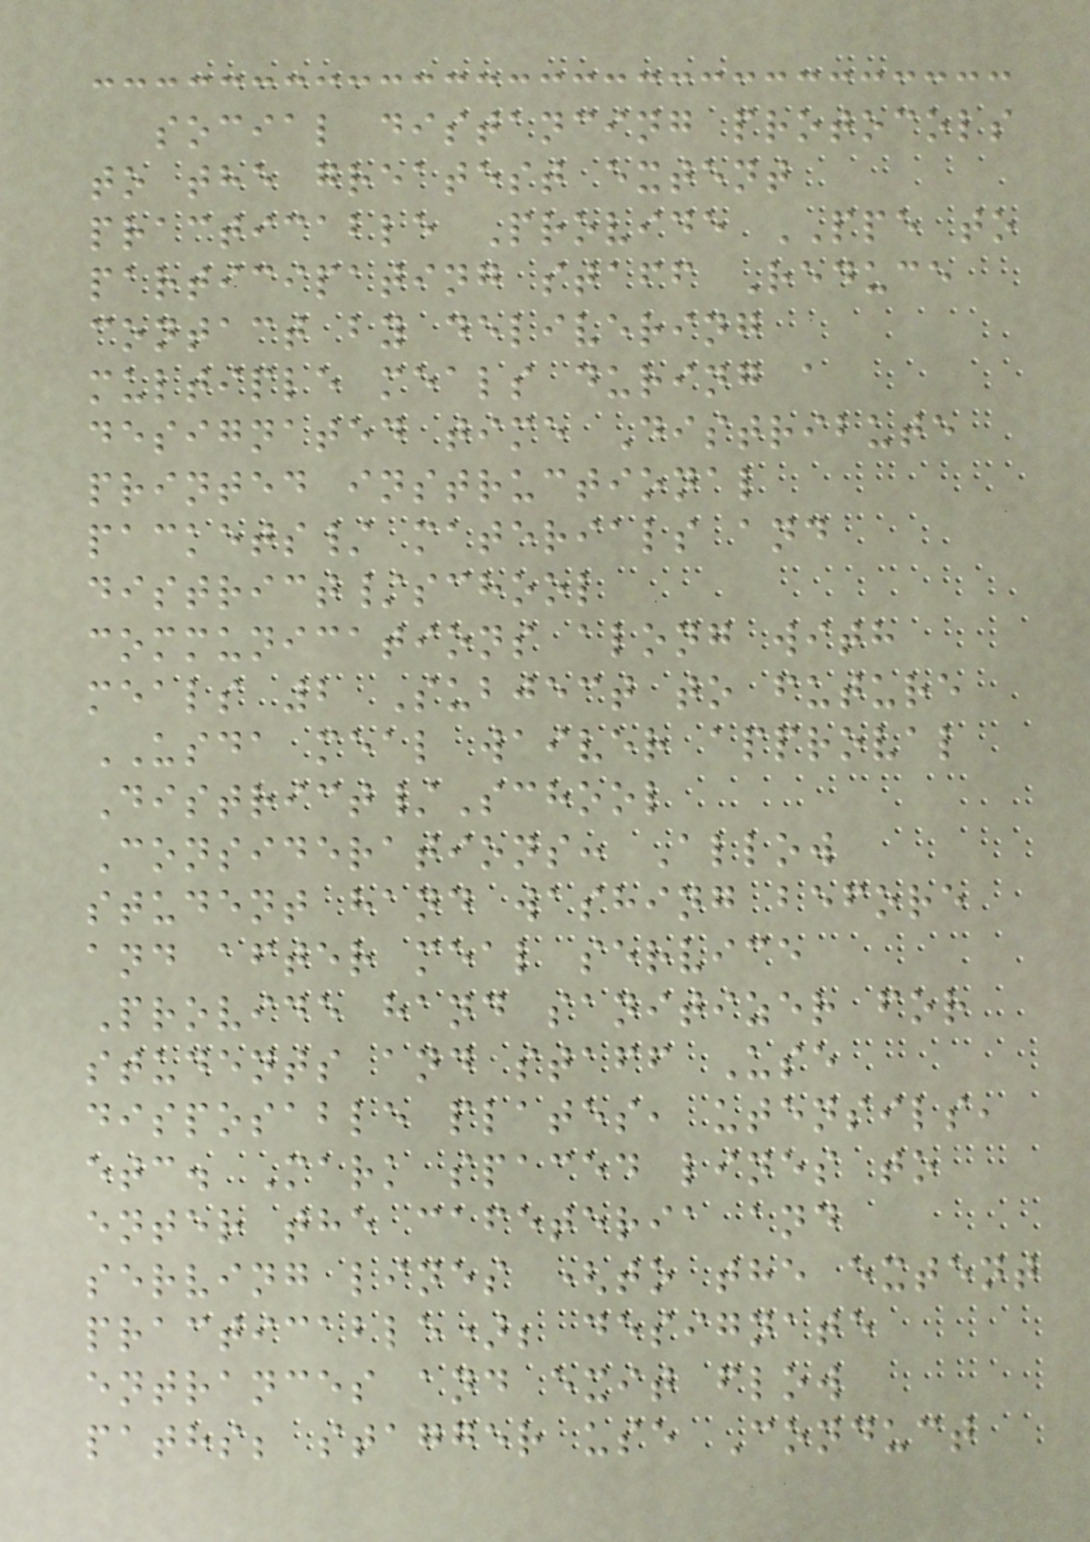social distancing protocols
to the greatest extent
practicable Provide PPE to
participating staff Reduce
contact by delivering
multiple meals during a
designated time Distribute
printed instructional
packets/ materials and
district/school
communications along with
meals 2 Subject to future
USDA meal waiver approval
District/School
Considerations: Allow
student hand washing before
and after meal service
Provide hand sanitizer for
students and staff Use
disposable plates, utensils,
etc. Mark spaced lines to
enter the cafeteria and
serving lines (to the extent
practicable); designate
entrances and exit flow
paths; stagger use Conduct
